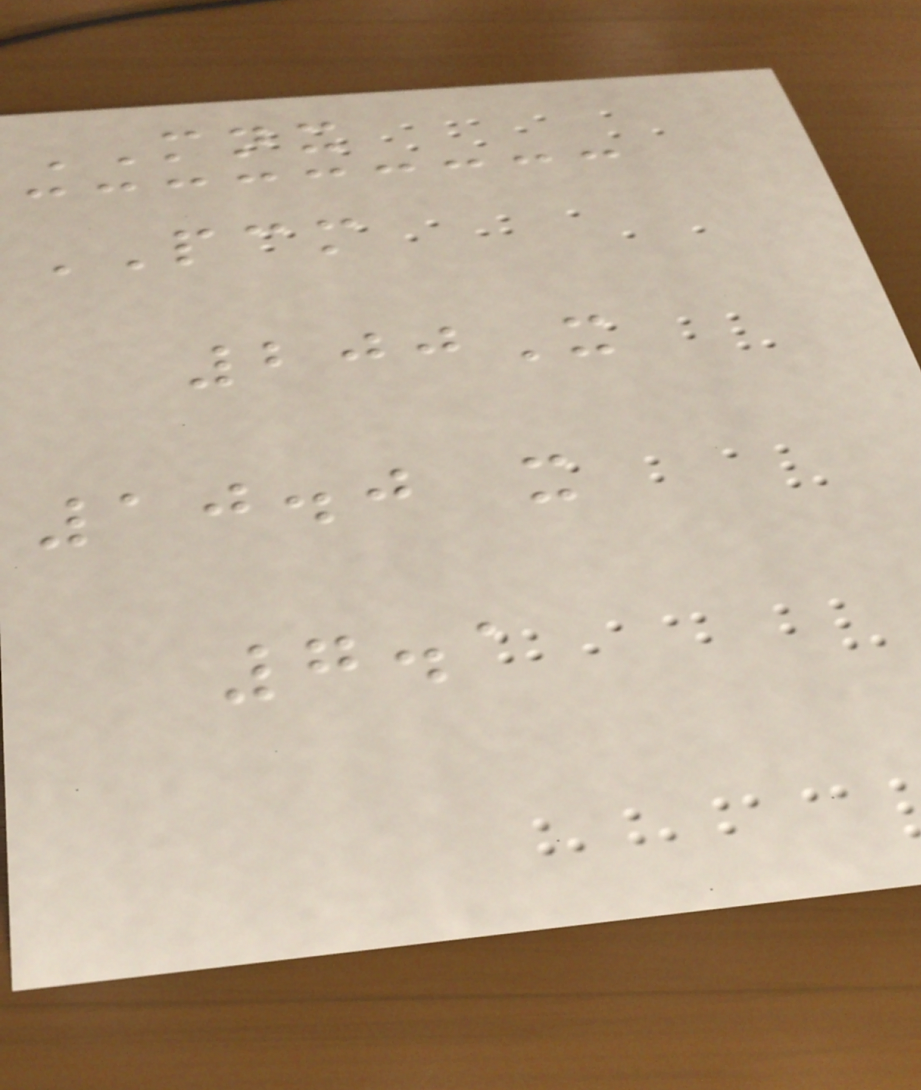MNX
PCM
200X
10.0 x
7.1
